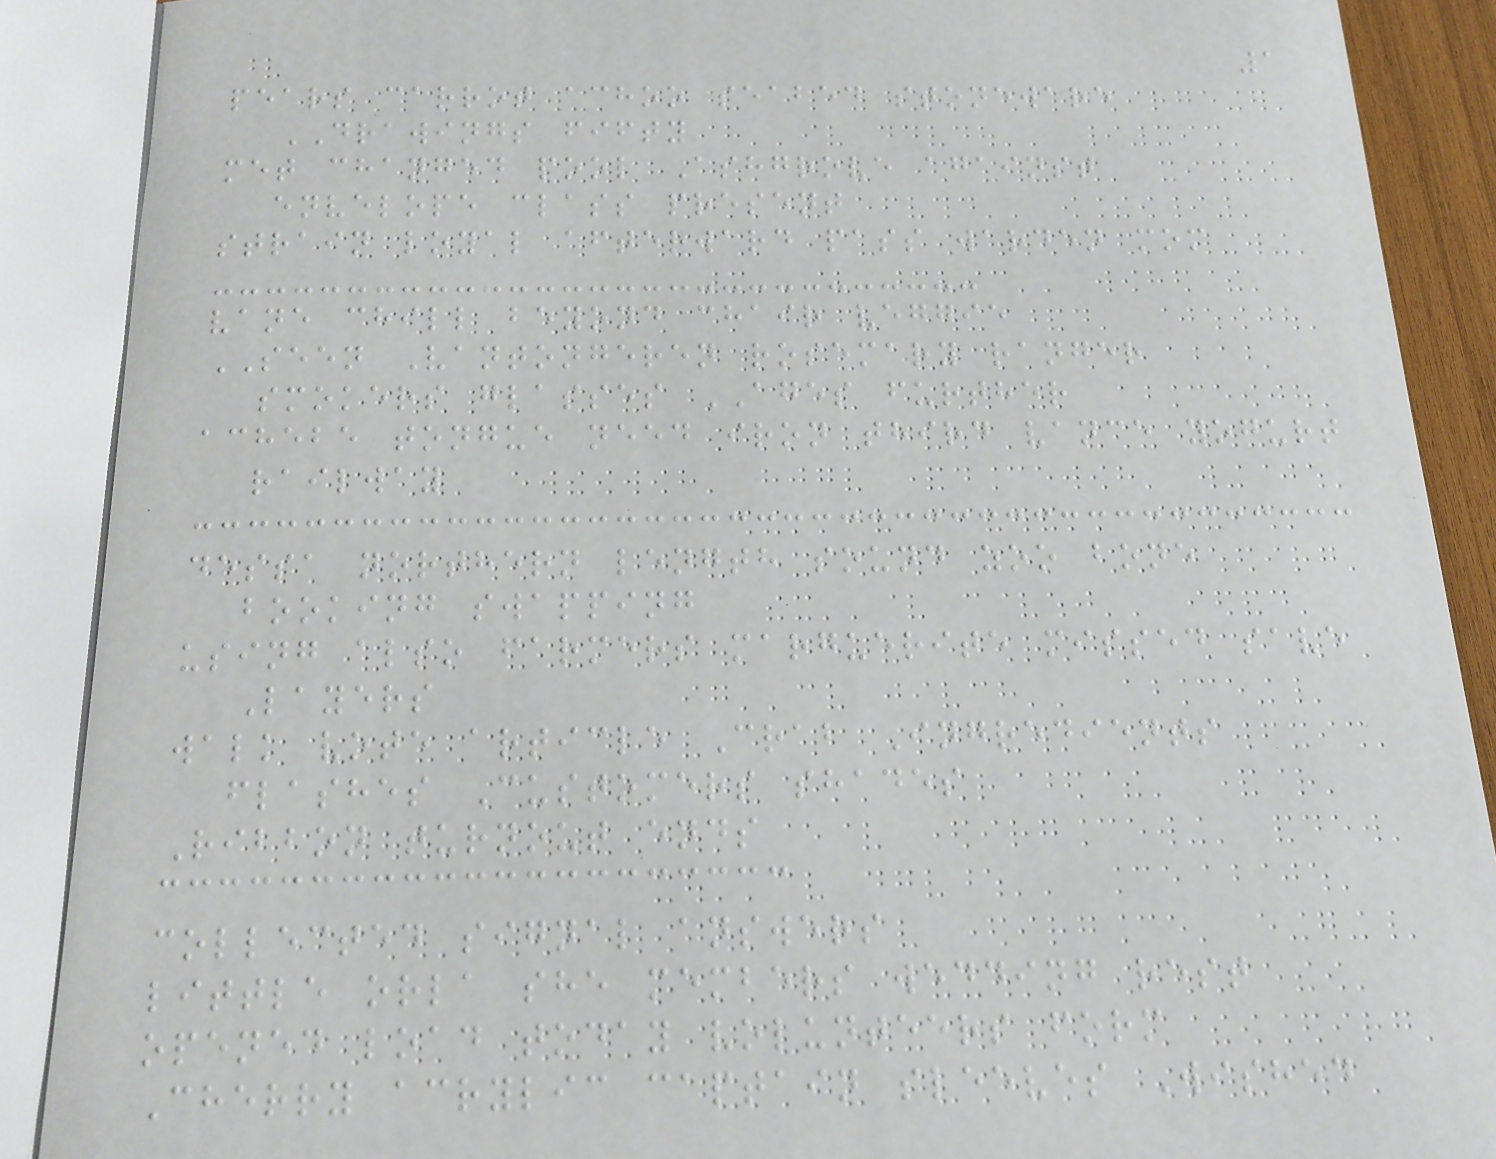1
pears carrot achoo seabed stoneware
DRAWINGS fifty
met changed pool Ashgrove against
envelope class present
strain loyal afterward pass warden mom
vane chill beyond chair veggie
SEEN Vantongeren rosemary ranger
smokers glasses AGES further
achebe tongue need iron third vance yogurt
railway
dessa northern length sound zoo bone
booking swapping
using also farmers marguerite missed save
Layers
walk vote article Crab Ingredients
flashes Customers shades
Ribbon turnout ends
collected signal answers
little orla she members wedding rest
opened load today volunteers form
Cherry acrylic captain sleeves Wished
